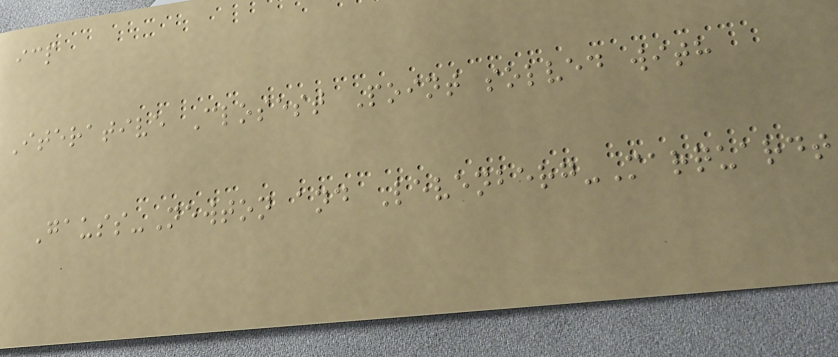icp
Iterative Closest Point solved with
Gauss-Newton and Levenberg-Marquardt
